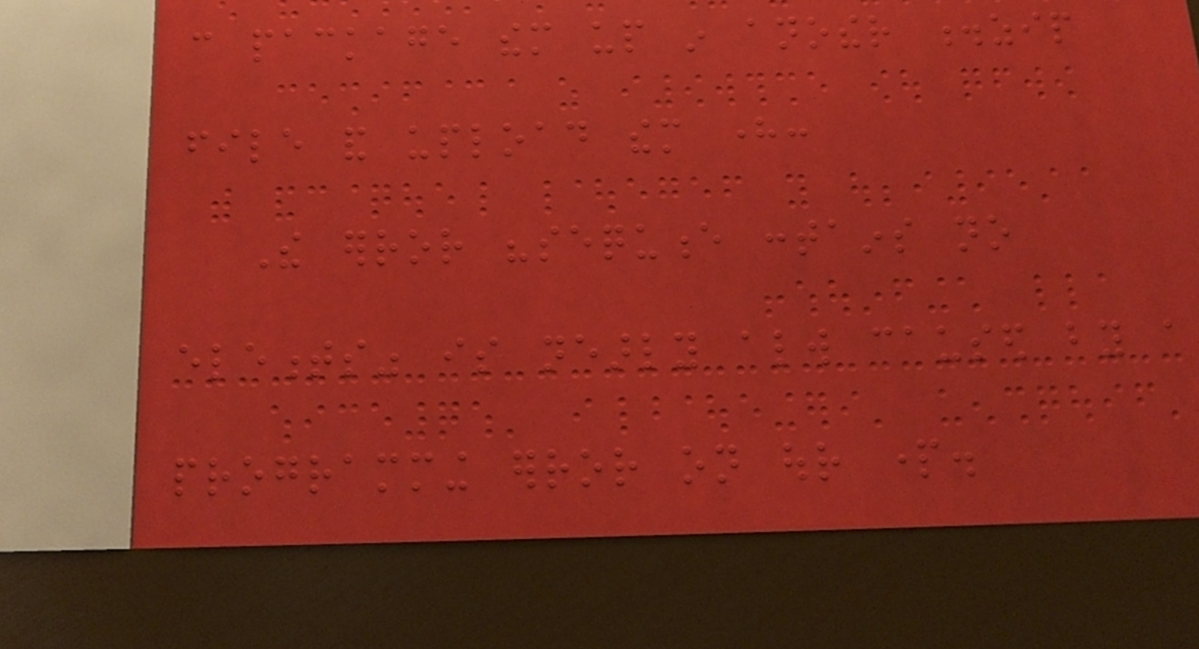can package them up in another .zip
file and upload them here:
The error "sequence contains no
elements" is nearly always caused by a
programming error on our part.
